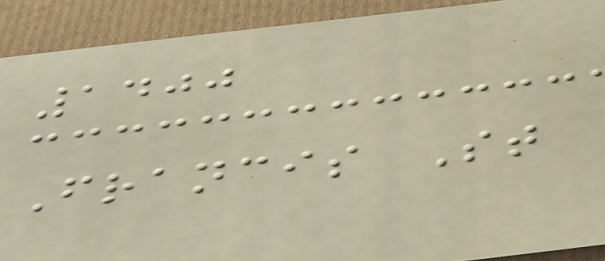1400
Francis St
